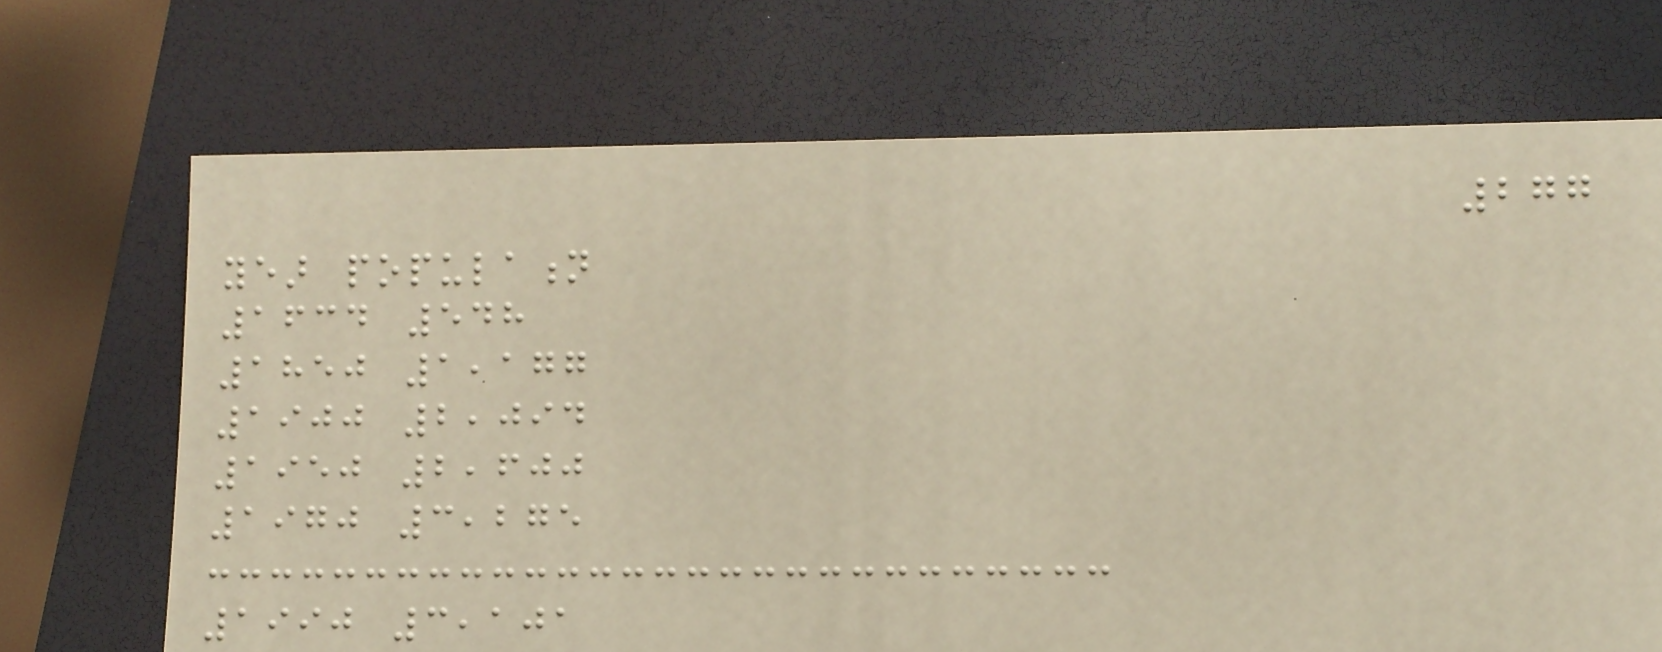277
year population
1634 548
1850 1,177
1900 2,094
1950 2,600
1970 3,275
1990 3,101
